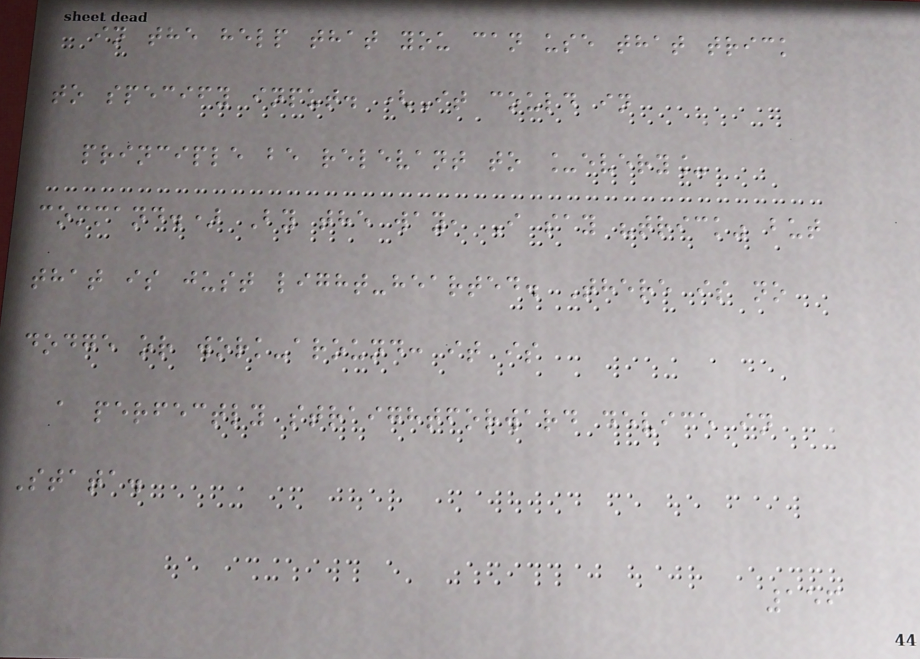in the help that you can use that trick
to specify input. (It could in
principle be relevant to _every_
command.) By the way, I say "trick" but
that is just light-hearted. There is no
dodge or work-around: it is
a perfectly straightforward device in
Stata.
156
